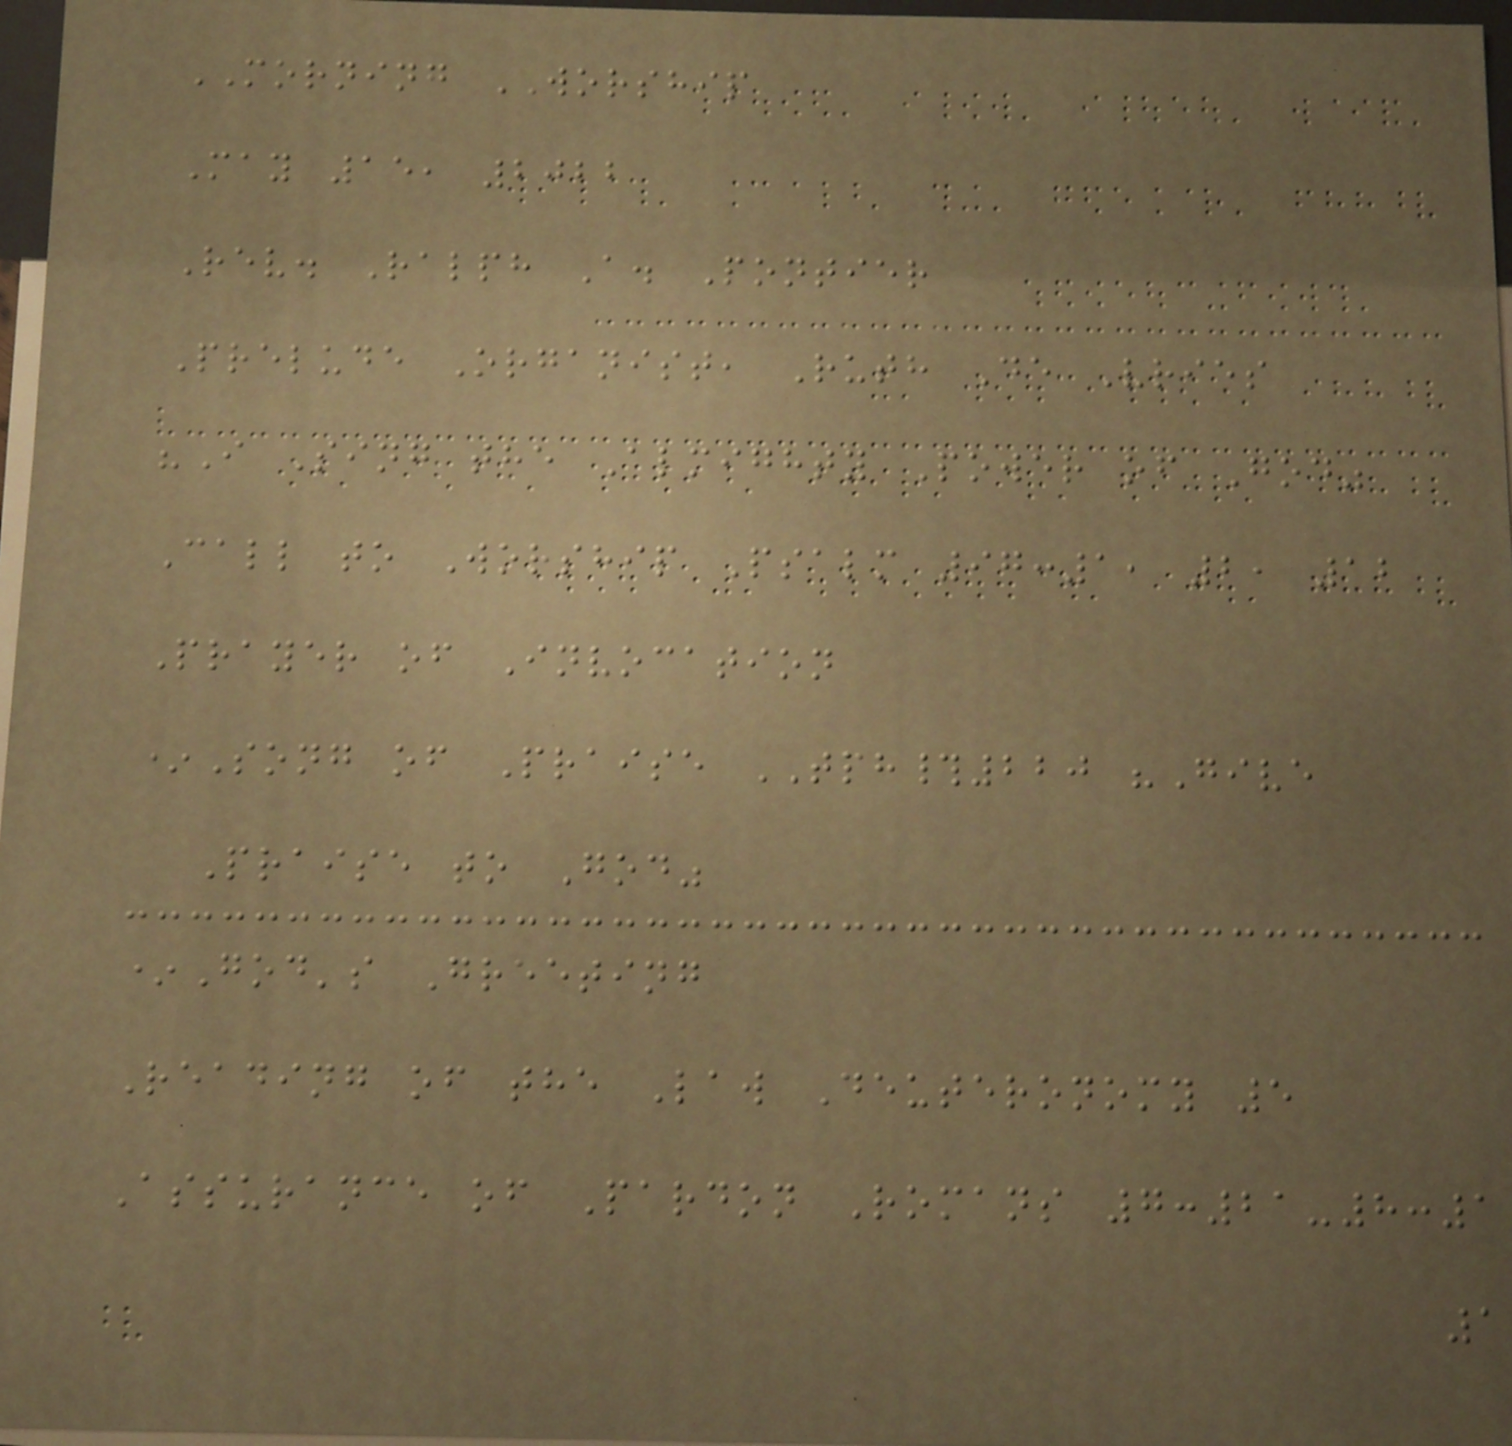MORNING WORSHIP
May 15, 2022
Rev. Ralph A. Pontier
Prelude Organist, Ruth De Vries
"I Sing the Almighty Power of God"
Call to Worship Psalm 97:1, 2, 12
Prayer of Invocation
*Song of Praise TPH#220 "Give
Praise to God"
*God's Greeting
Reading of the Law Deuteronomy 5
Assurance of Pardon Romans 7:21-8:1
1
